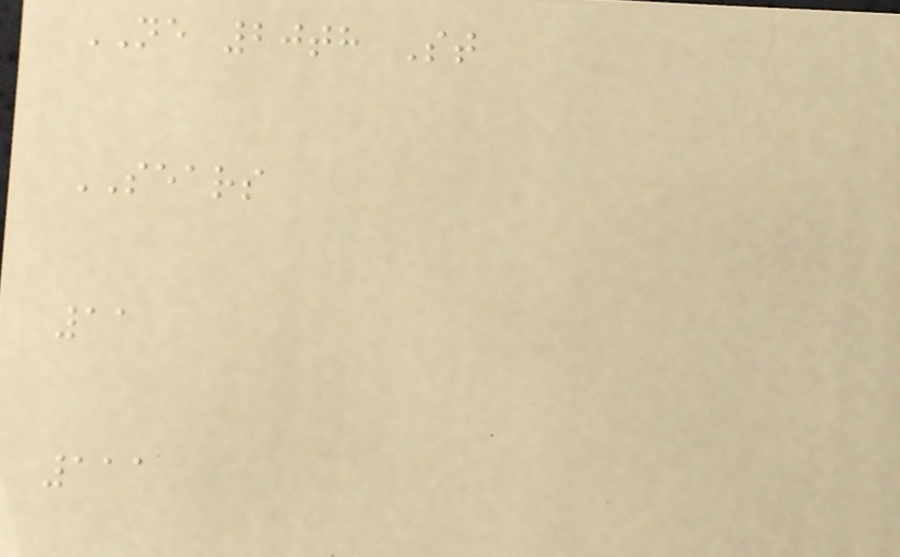NE 20th St
SEARS
11
111
